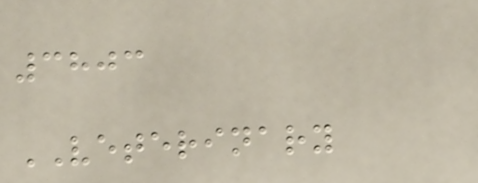3803
VETERINARY
